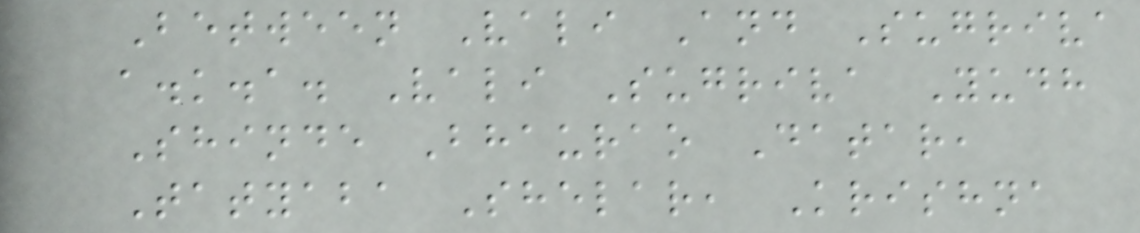Between Vali And Sugriva
a.k.a. Vali Sugriva Yudh
Shinde Bhaurao Datar,
Tatyaba Shelar, Krishna
